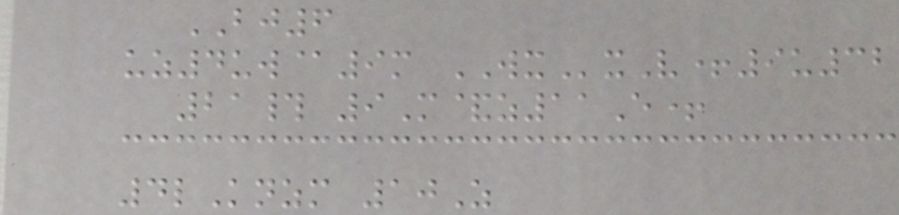BJ6
uz4uw@9m WXxV+9u32
21# 9M&z11E+
4lKnzm 10Z
